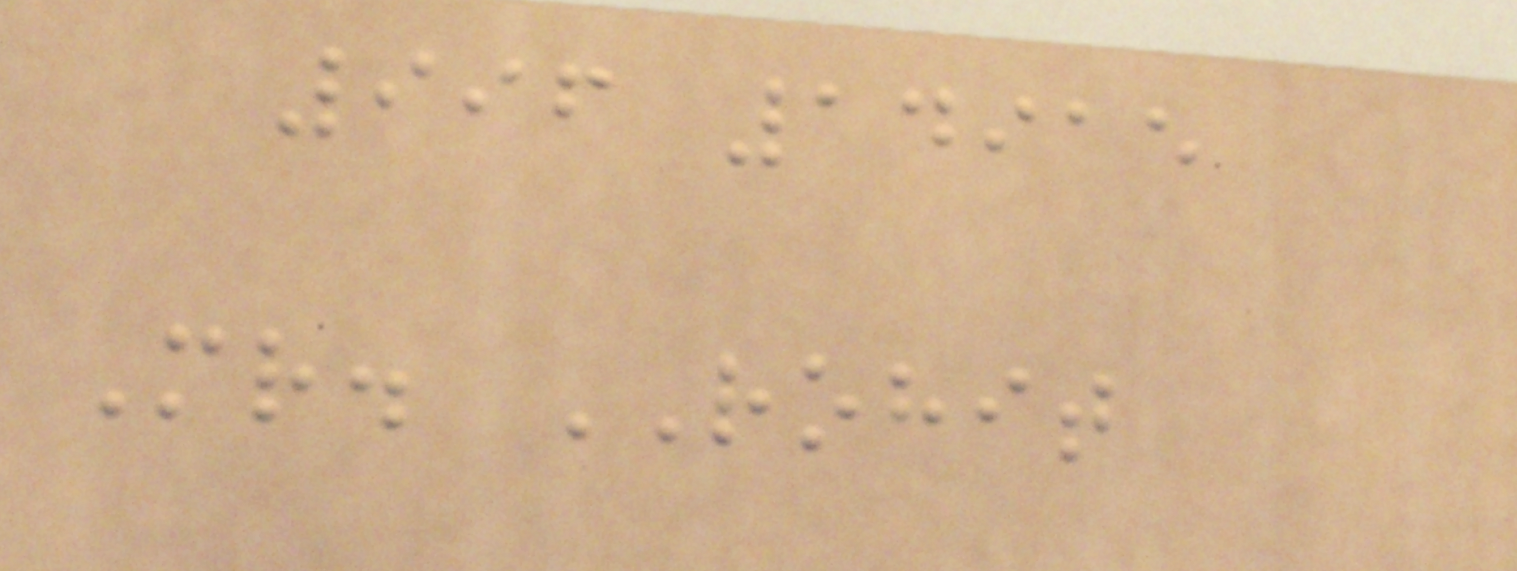996 14915
Mr. ROHIT
